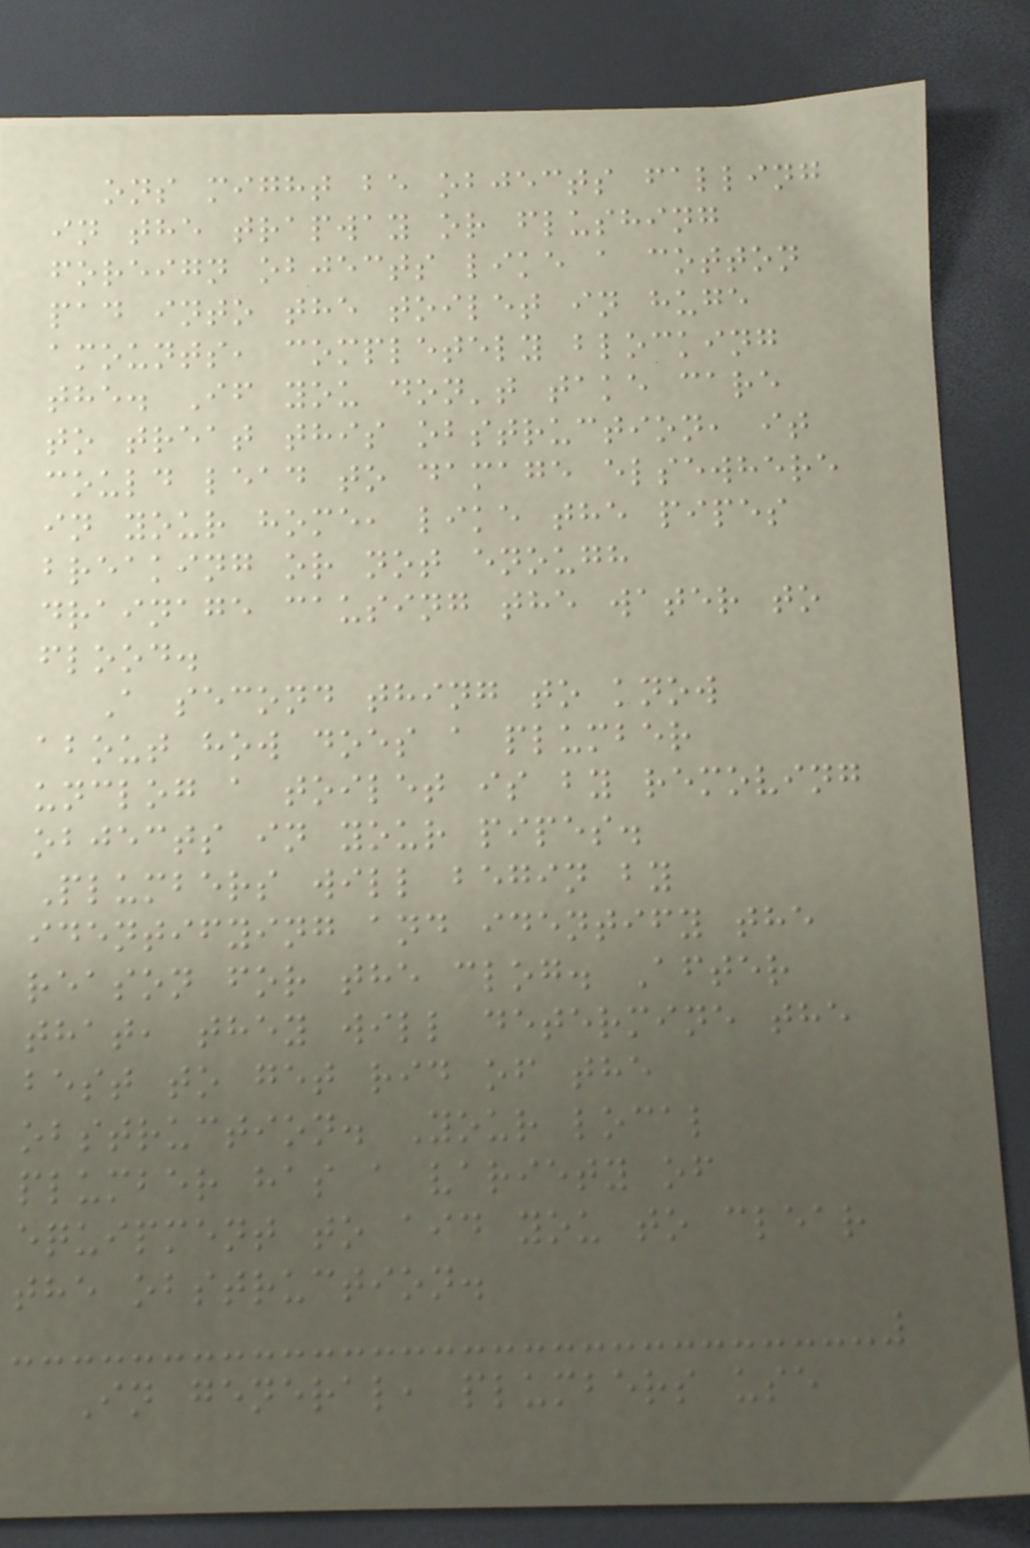ons might be objects falling
in the trapway or flushing
foreign objects like a cotton
pad into the toilet in huge
amounts, completely blocking
the. If you don't take care
to treat this obstruction, it
could lead to damage elsewhere
in your home, like the pipes
breaking or not enough
drainage causing the water to
flood.
A second thing to know
about how does a plumber
unclog a toilet is by removing
objects in your pipes.
Plumbers will begin by
identifying and identify the
reason for the clog. After
that, they will determine the
best to get rid of the
obstruction. Your local
plumber has a variety of
equipment to aid you to clear
the obstruction.
In general, plumbers use
